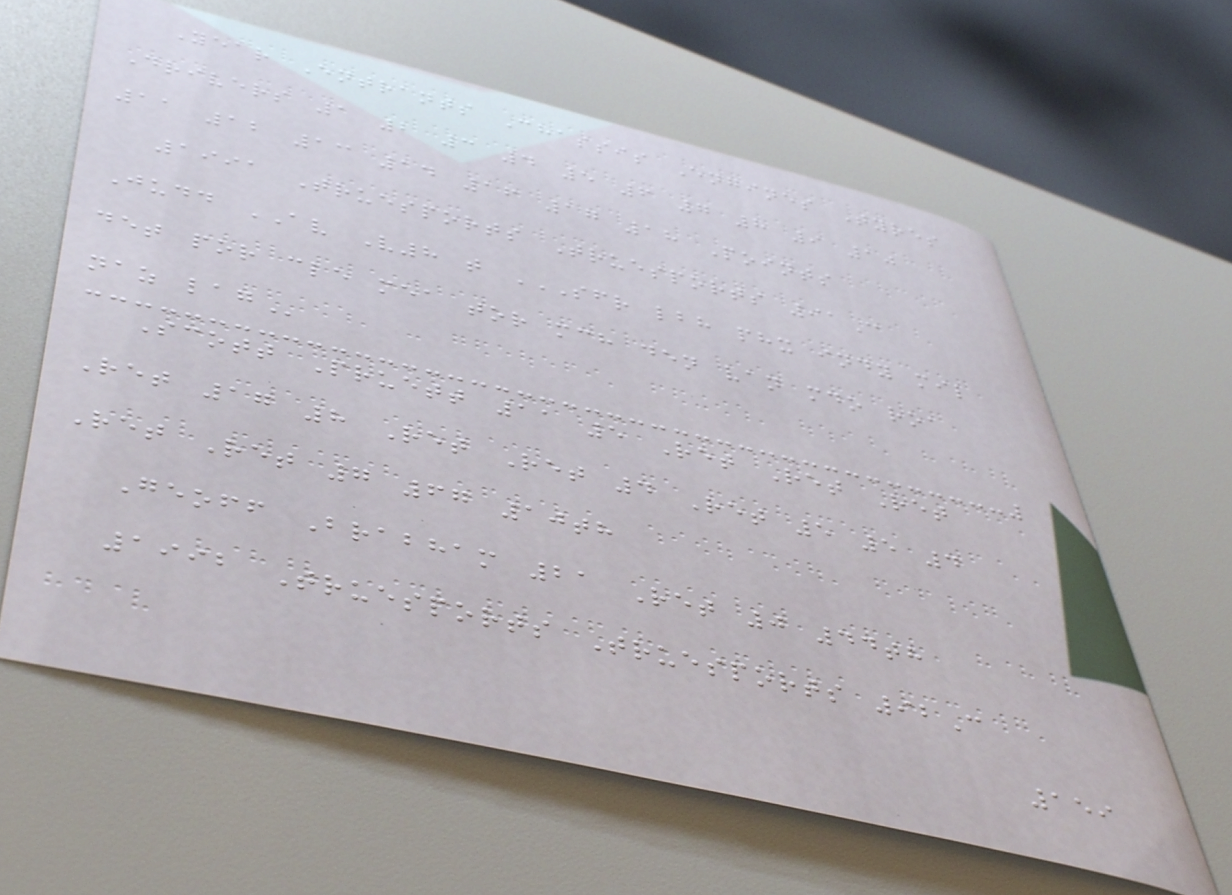Year Entrants Chassis Engines Tyres
Drivers 1 2 3 4 5 6 7 8 9 10
11 12 13 14 16 17 18 Points
1991 Truesports Truesports 91C
Judd AV V8 t SFR LBH PHX INDY MIL
DET POR CLE MEA TOR MCH DEN VAN MDO ROA
NAZ LAG
Scott Pruett 11 5 Ret Ret Ret
Ret 17 8 Ret Ret 4 Ret 5 5 4
Ret Ret 7 67 10th
Geoff Brabham 21 Ret 0 44th
1992 Truesports Truesports 92C
159
